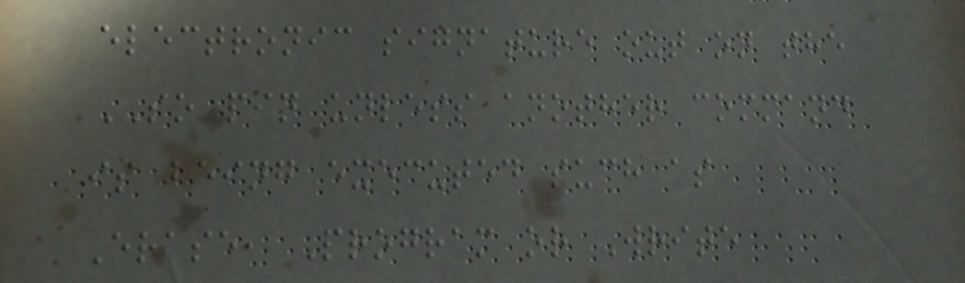electronic signature out on the
SO pin unless another command
is being executed such as
Erase, Program or Write
